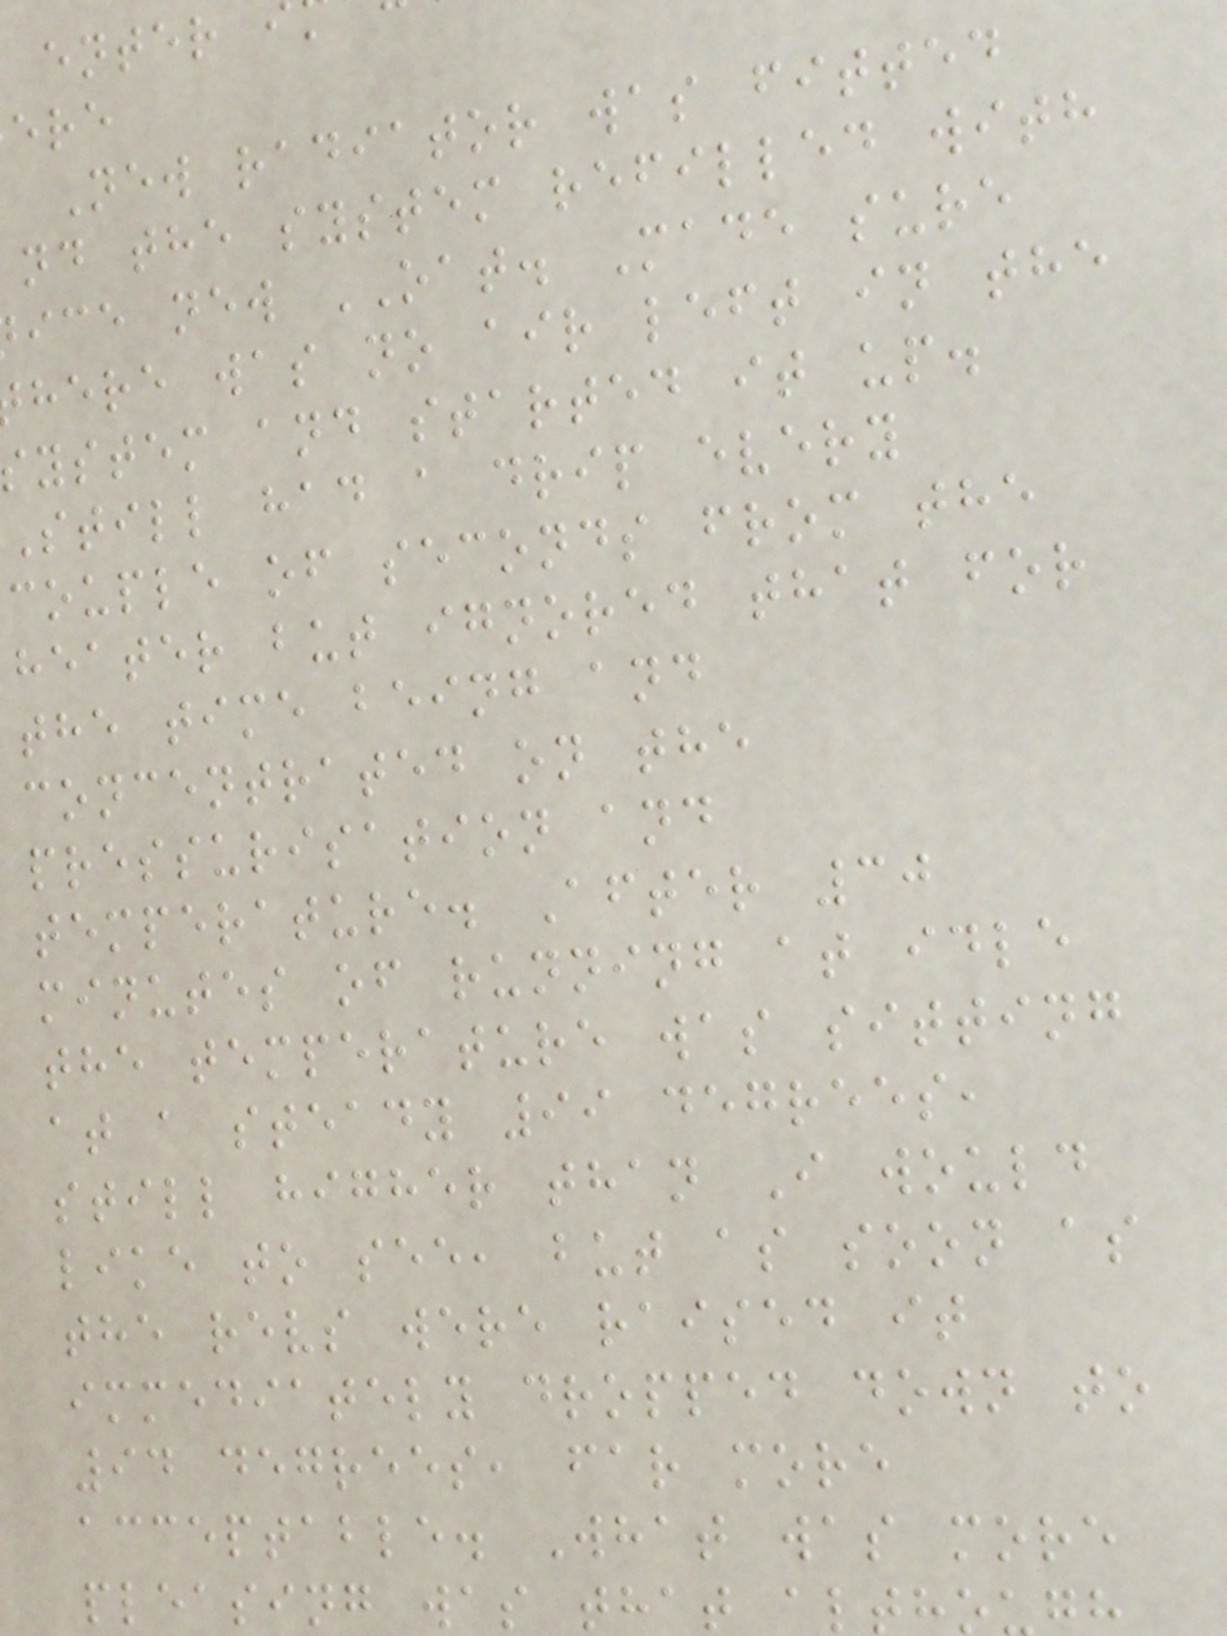New radiator was fitted
nd the system refilled with
ice new OAT. Made sure
here was no air left in the
ystem and started it up.
Still had a drip every
couple of seconds from the
heater but ignored that for
the time being and
concentrated on the
pressurisation and
temperature. After 30
minutes of running at idle
the temperature was sitting
at a steady 99 degrees,
still higher than I would
like to see, but as soon as
the revs were raised it
immediately dropped down to
94 degrees, far more
acceptable. What was more
pleasing was that alth
